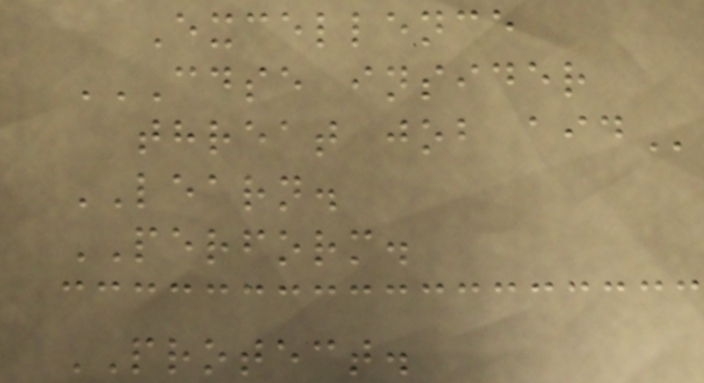Excellence
CDSE INSIDER
THREAT JOB AID
LEARN.
PERFORM.
PROTECT.
